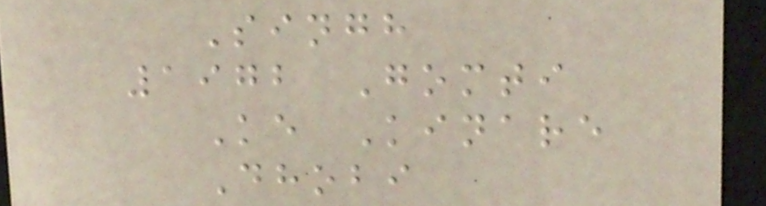Singh
1972 Gomti
Ke Kinare
Dhobi
